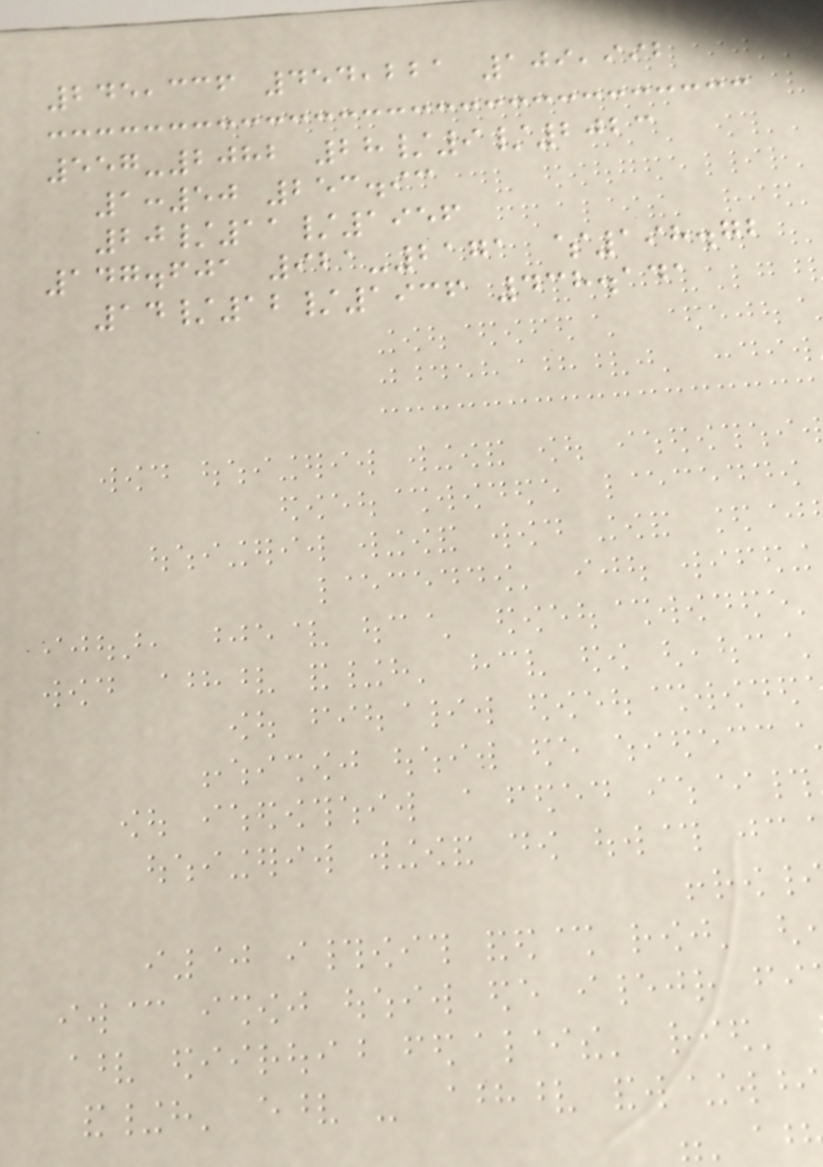245,336 454,221 109,992
557-2082 28/9/2023
1:50 253.93
20/11/1956
147.601 921-2171 $198.72
14/12/1936 438.141
